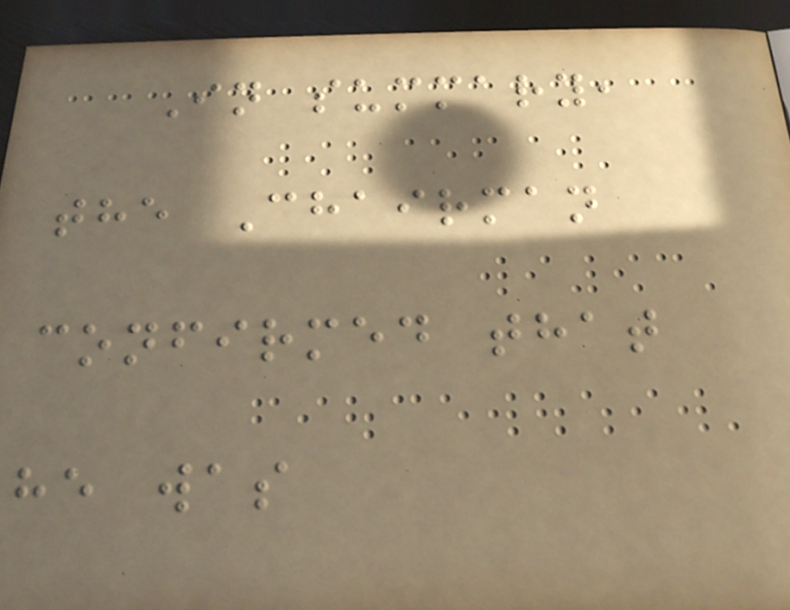In summary,
the Chairman
confirmed that
he was
